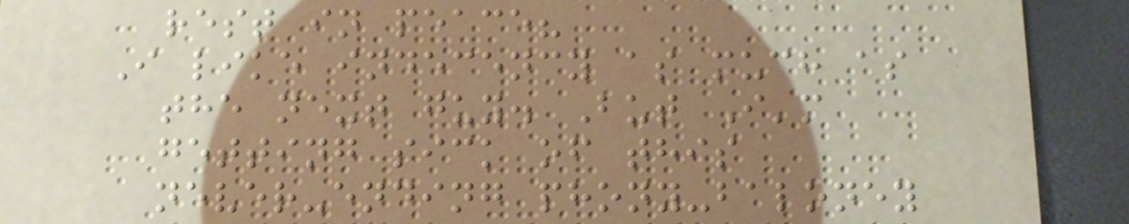rest in peace?
I like indecency as much as
the next guy. But I'm
getting sick of this
never-ending phony-baloney
